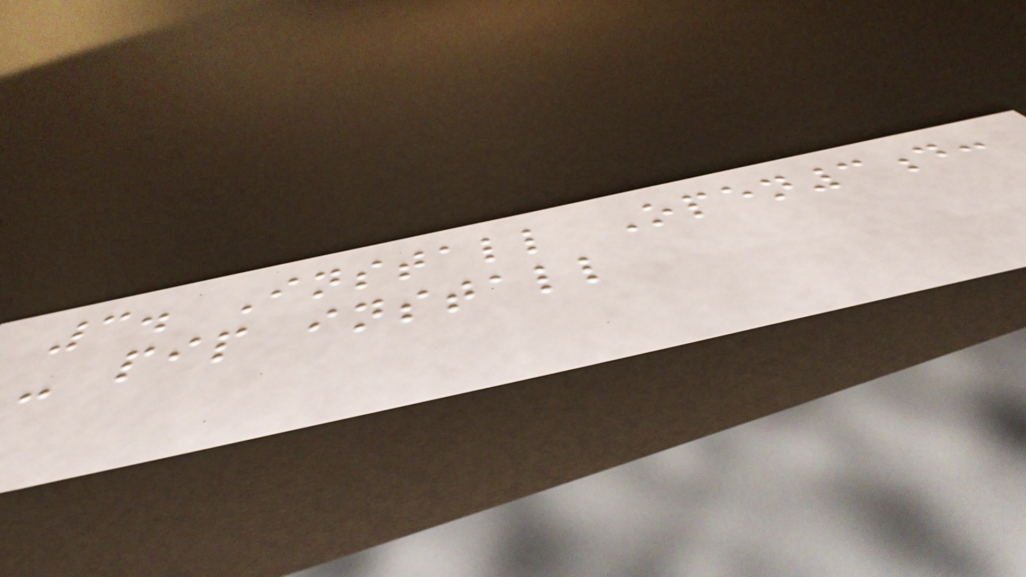3. Install Open3d:
- pip install
